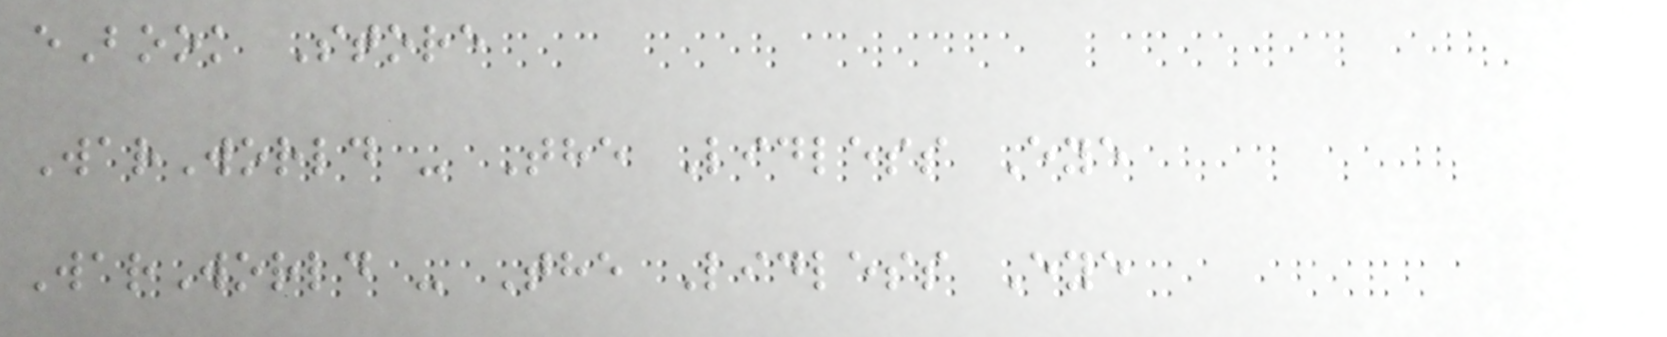eBook Store
WarWorld - The Lidless Eye
WarWorld - The Lidless Eye
